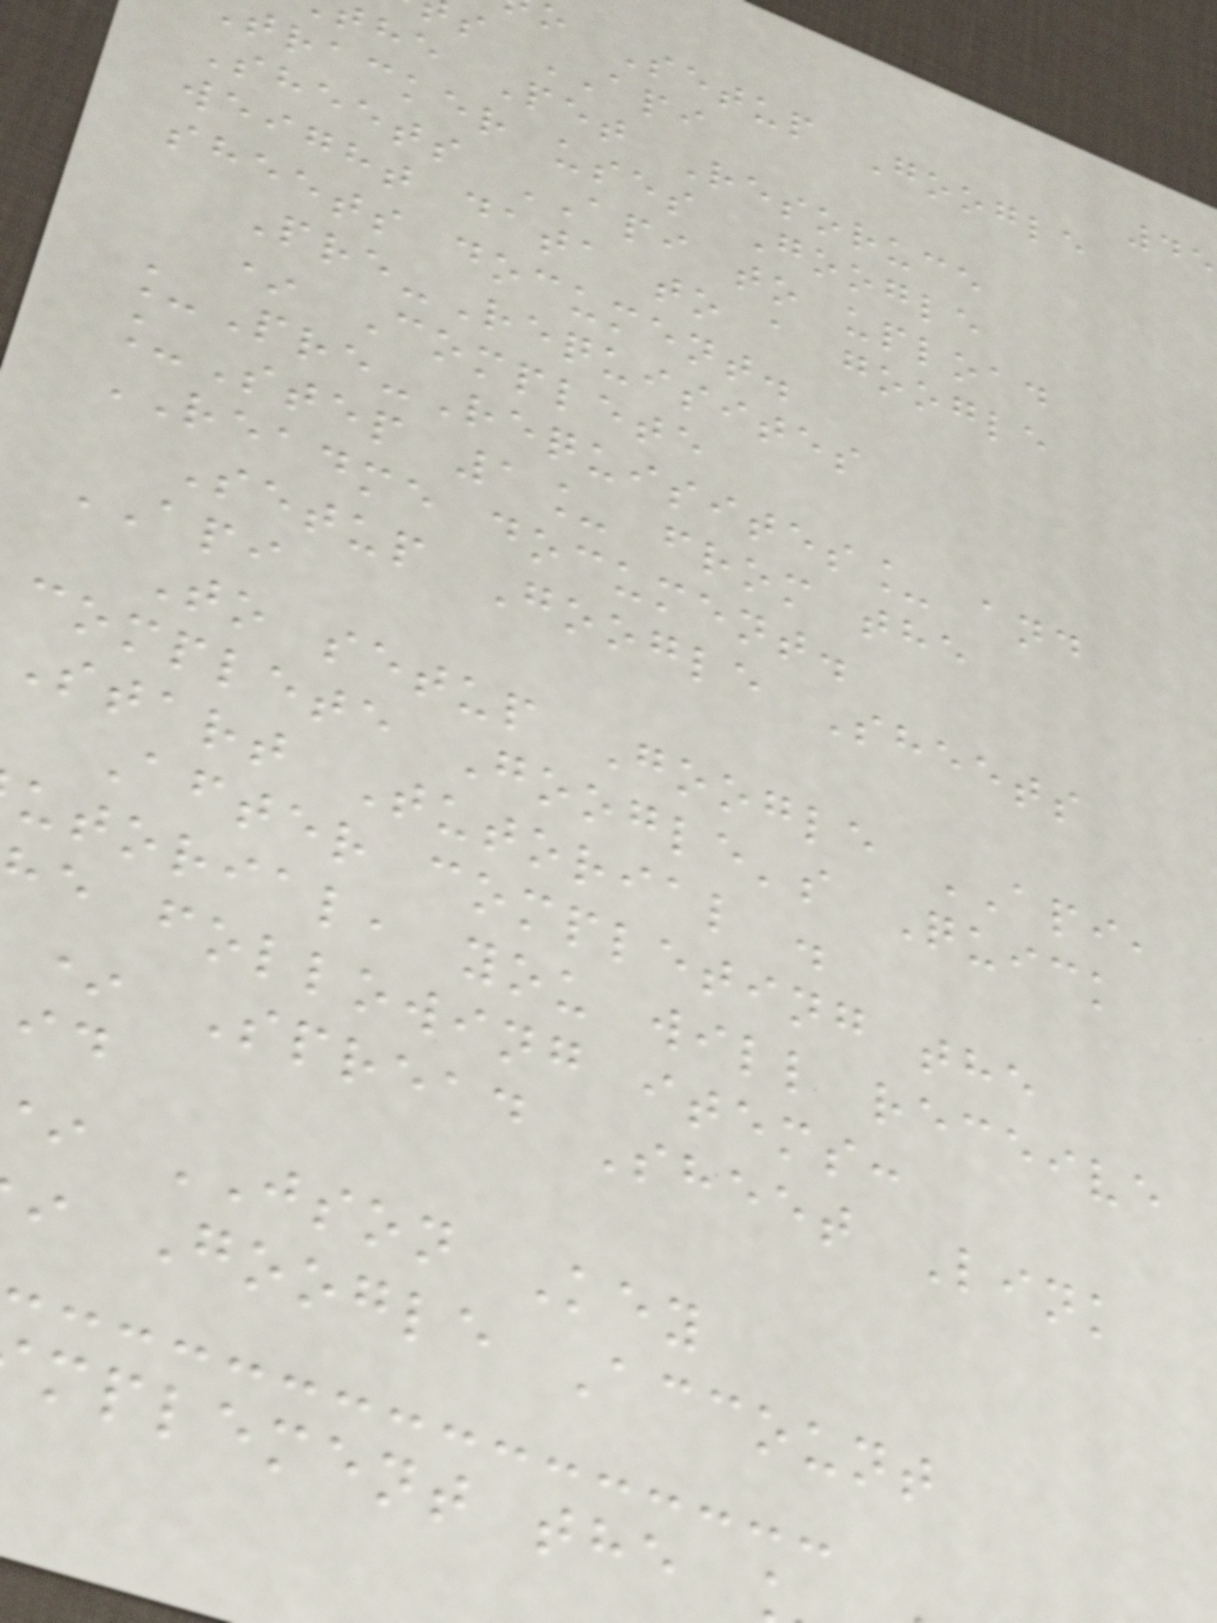45
o Setup Google
s API
he Pet Resoruce
tracker uses Google
Sheets API to upload
weight data to a google
sheets document.
Pre-Requisites
* Complete
_Pre-Requisites_ and
_Step 1_ from the
README document.
Setup Google Sheets
API
To setup Google API,
complete Google's Quick
Start Tutorial .
After completing the
utorial, you will receive
e following items:
* Spread Sheet Link
JSON Key
Google Account
mplement the
